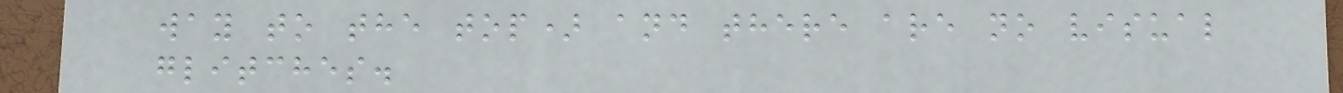way to the top) and there are no visual
glitches.
